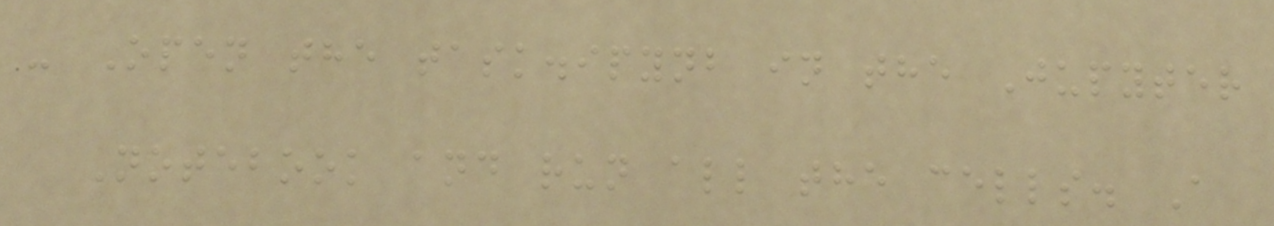- Open the task.ipynb in the Jupyter
Notebook and run all the cells. A
